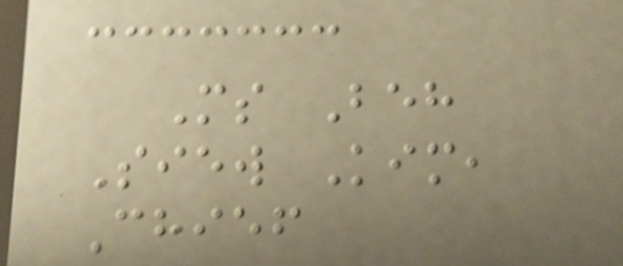Ms Beh
Siew Kim,
Chief
